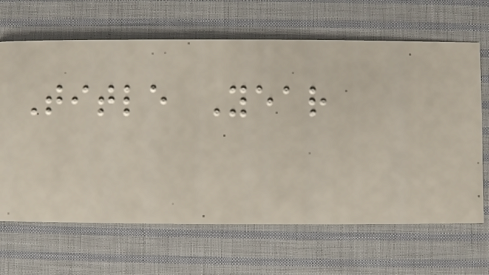Title Year
